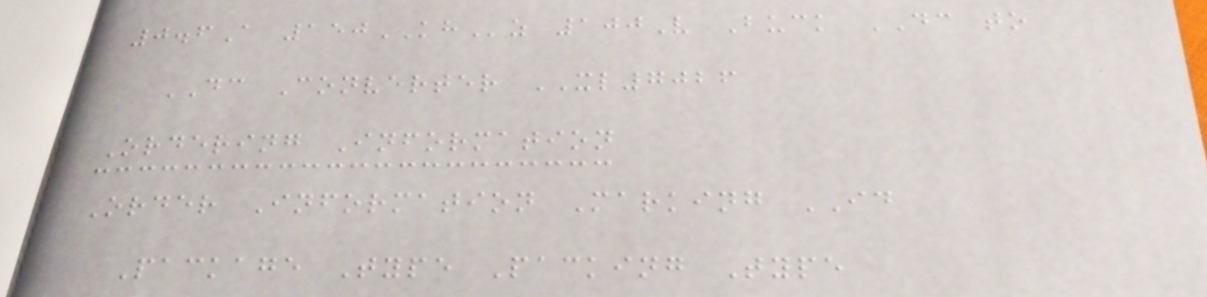0.6A 150KHz 100V Buck DC to
DC Converter XL7026
Ordering Information
Order Information Marking ID
Package Type Packing Type
